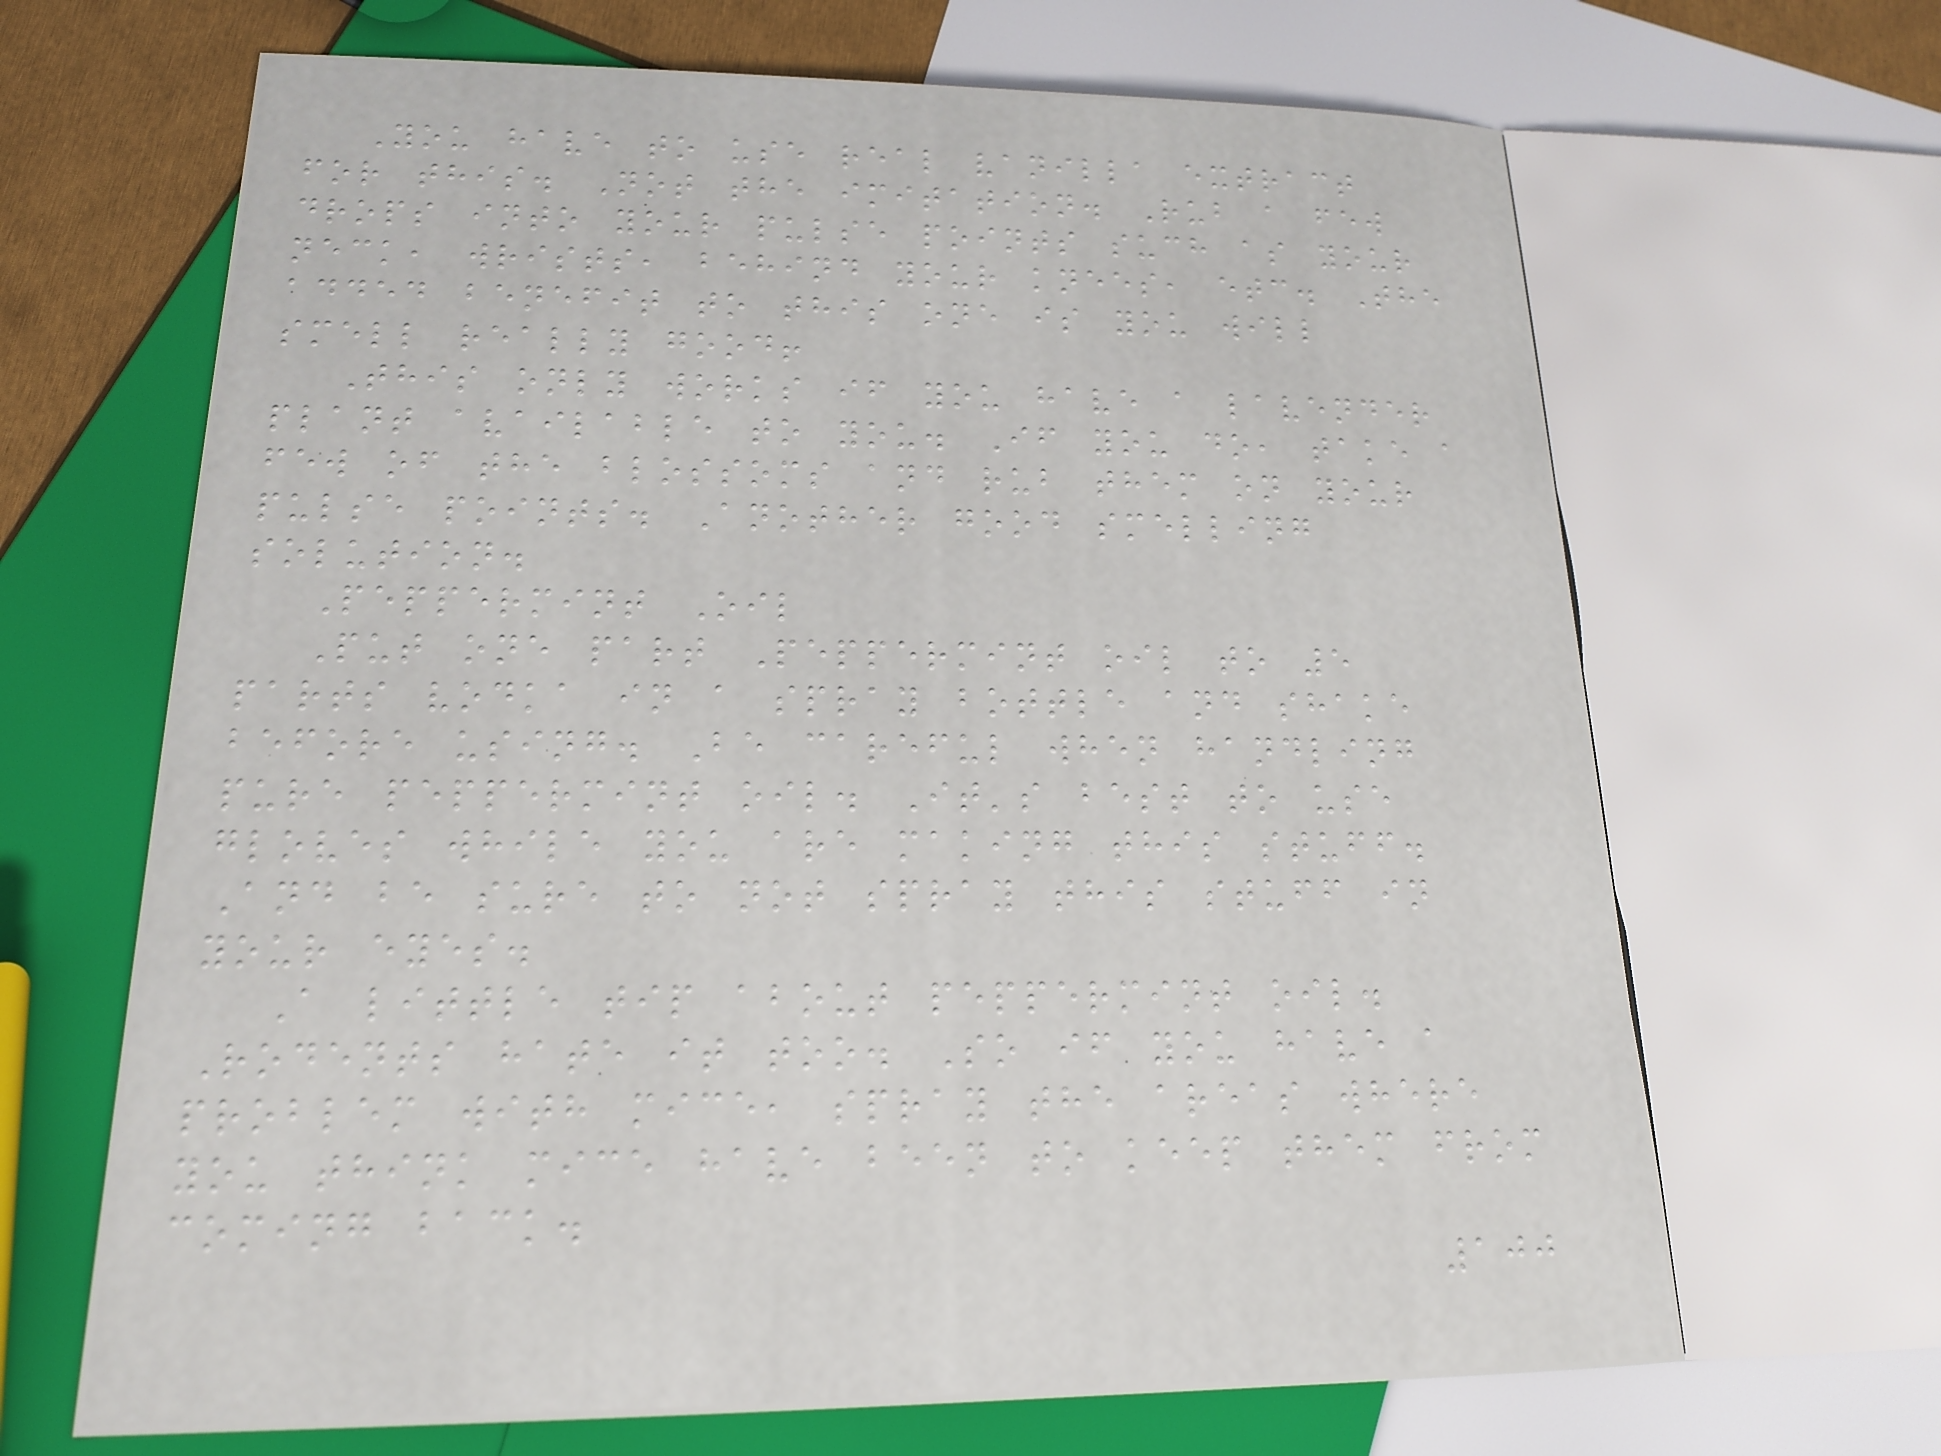You have to use real vanilla extract
for this. Not the imitation. Rub a few
drops into your pulse points such as your
neck, wrists, behind your knees, etc. The
added benefit to this one is you will
smell really good!
This only works if you have a lavender
plant available to you. If you do, take a
few of the blossoms and rub them on your
pulse points. Another good smelling
solution.
Peppermint Oil
Put one part Peppermint oil to 5
parts vodka in a spray bottle and shake
before using. Be careful when handling
pure peppermint oil. It's best to use
gloves while you are making this stuff.
And be sure to not spray this stuff in
your eyes.
A little tip about peppermint oil.
Rodents hate it too. So if you have a
problem with mice, spray the areas where
you think mice have been to keep them from
coming back.
100
